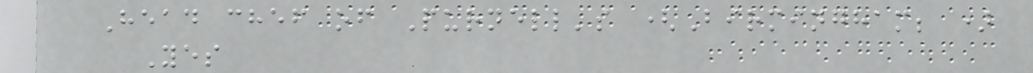Head chef of Purnell's (Birmingham; )
Yes
